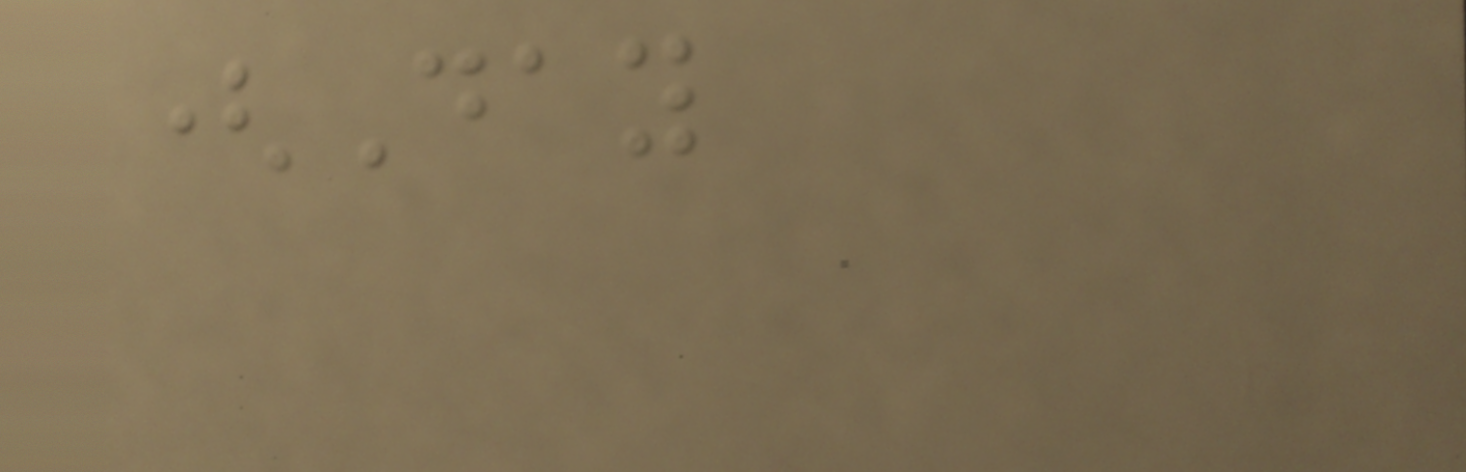(Day
